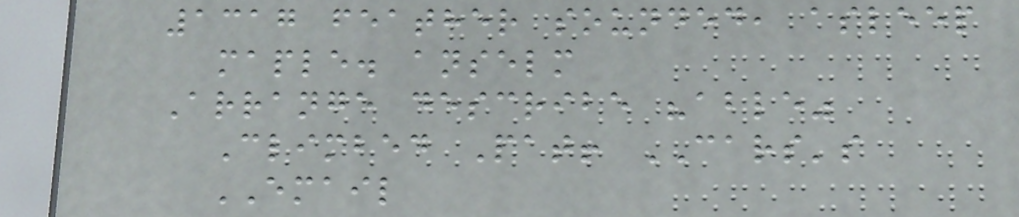1317 feather sounded, asleep
maple. anselm
Arrange describe "able"
Climbed Pat! CARS's
EMAIL
